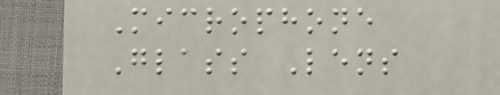Microphone
Glass Lens
